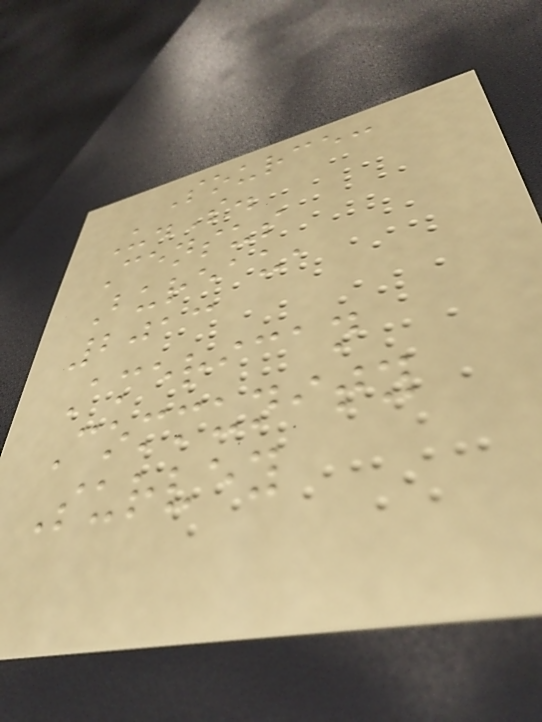Source:
U.S.
Census
Bureau,
2013
American
Community
Survey
